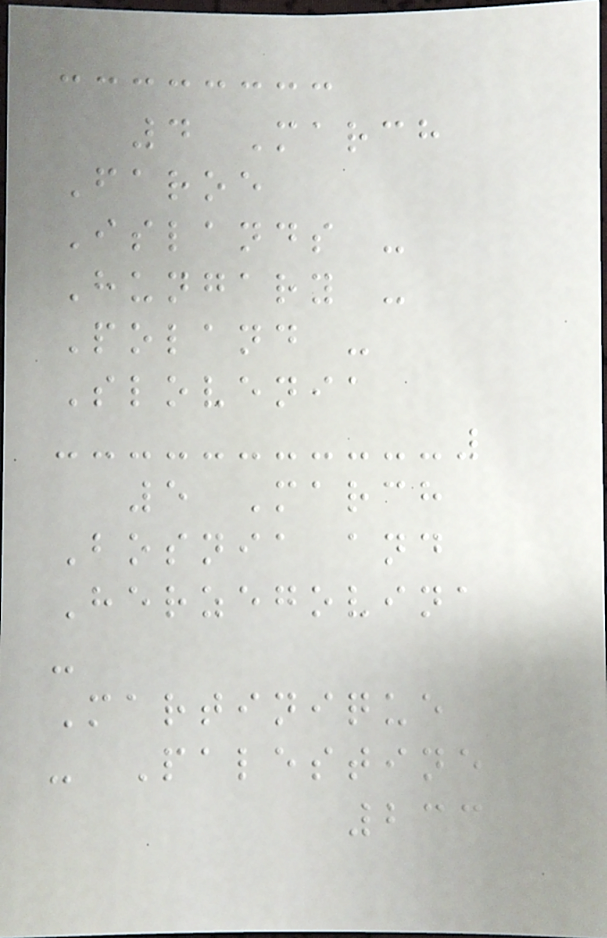4 March
Faroe
Islands -
Hungary -
Poland -
Slovenia
5 March
Bosnia and
Herzegovina
-
Martinique
- Palestine
233
